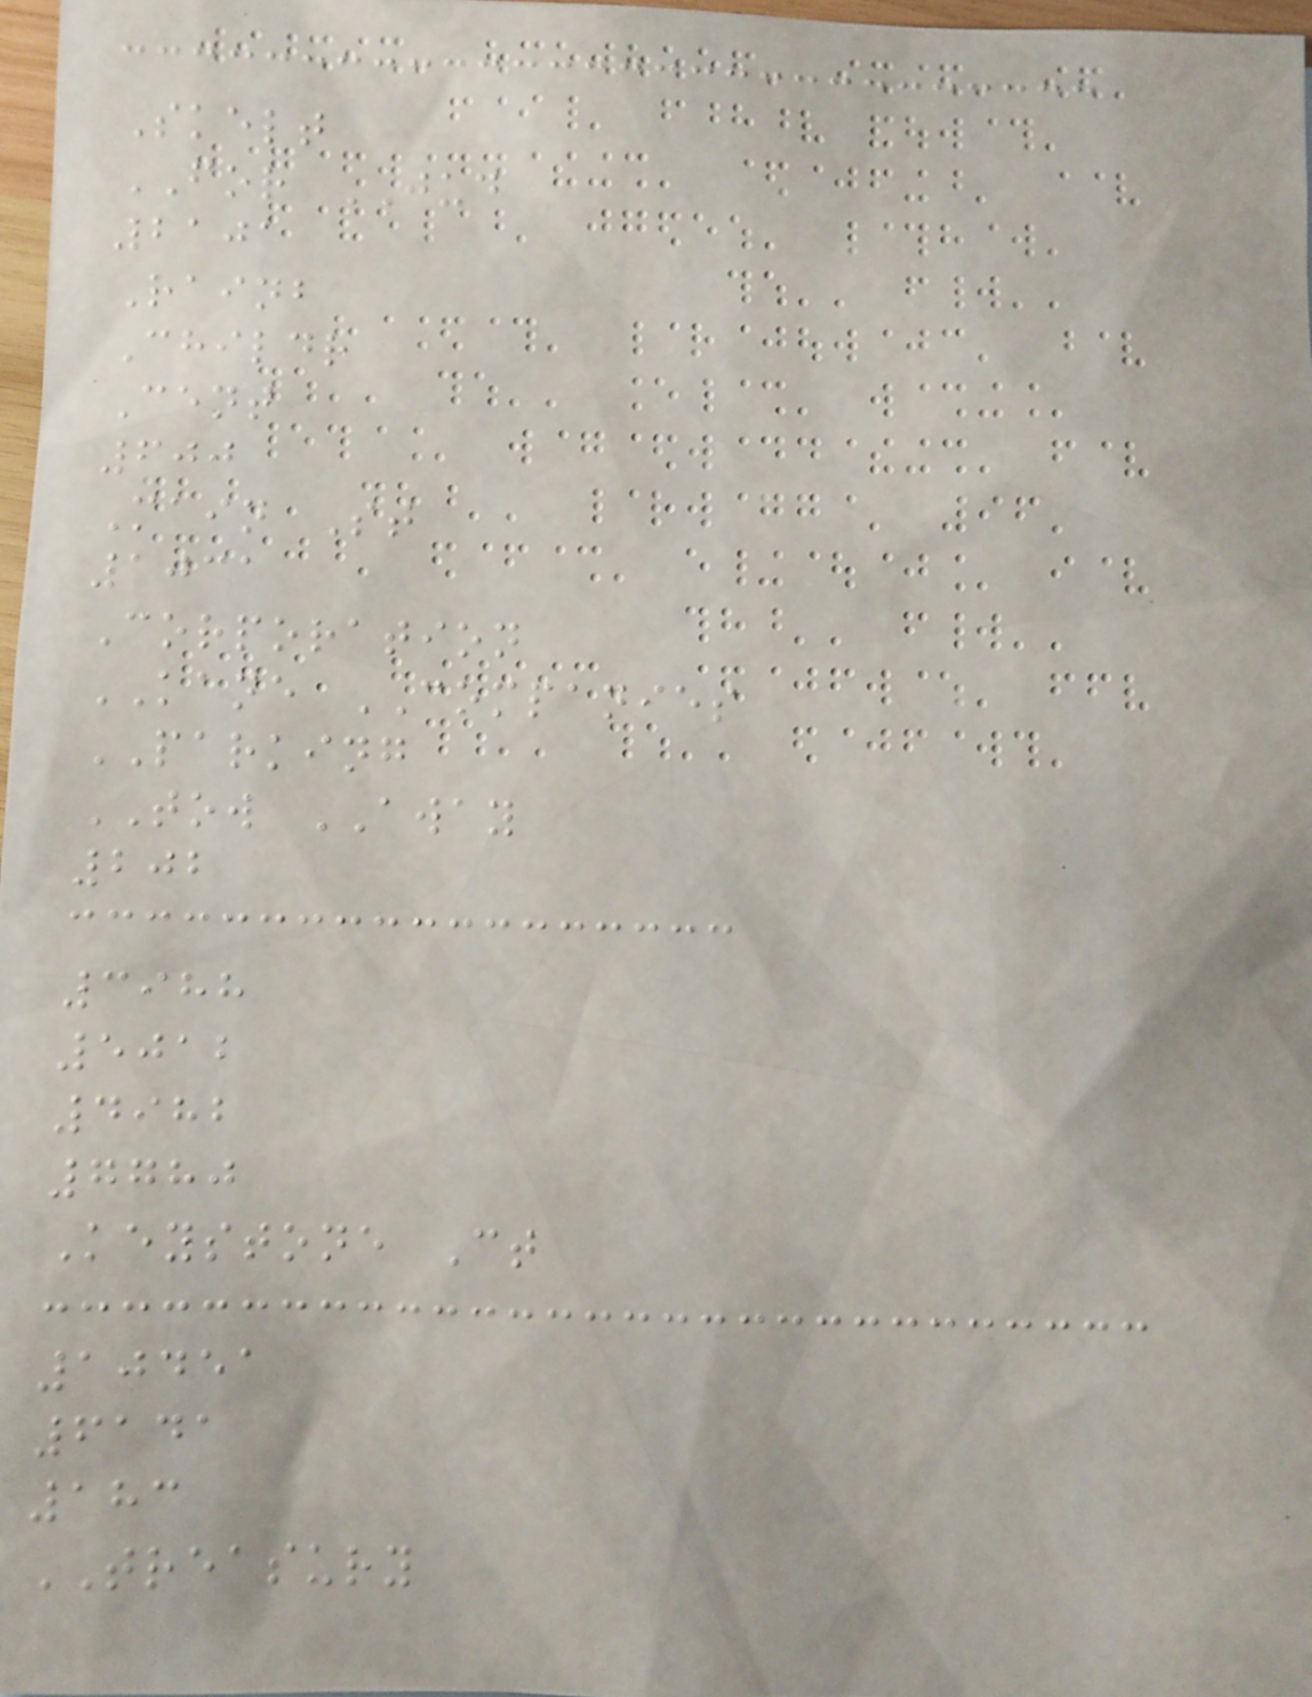Skelt
FOR JUD
2101
Rainb
Childr
Cent
600
Main St
1031
Corporation
KANE COMPANIES
PARKING
TOW AWAY
202
3988
5012
4982
7780
Keystone Ct
10451
6141
183
TREASURY
